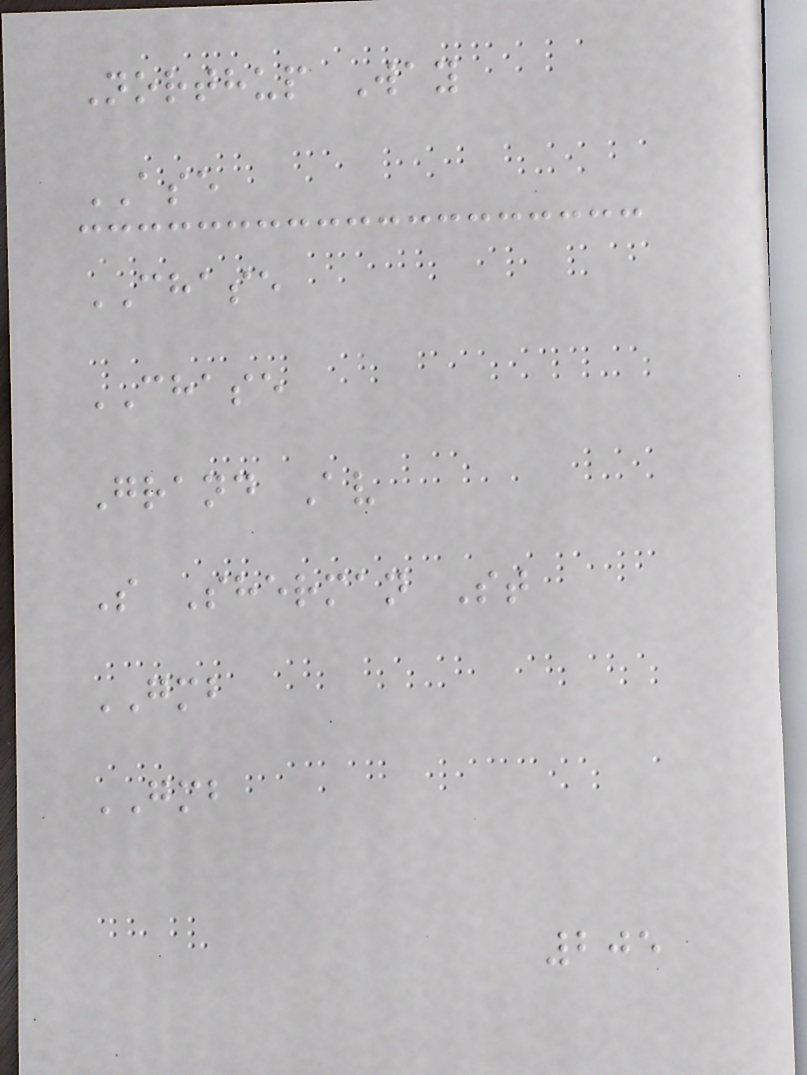Northup Way
ASE
CHASE
CHASE
Grand Av
S Sherman St
GMB
GMB
205
